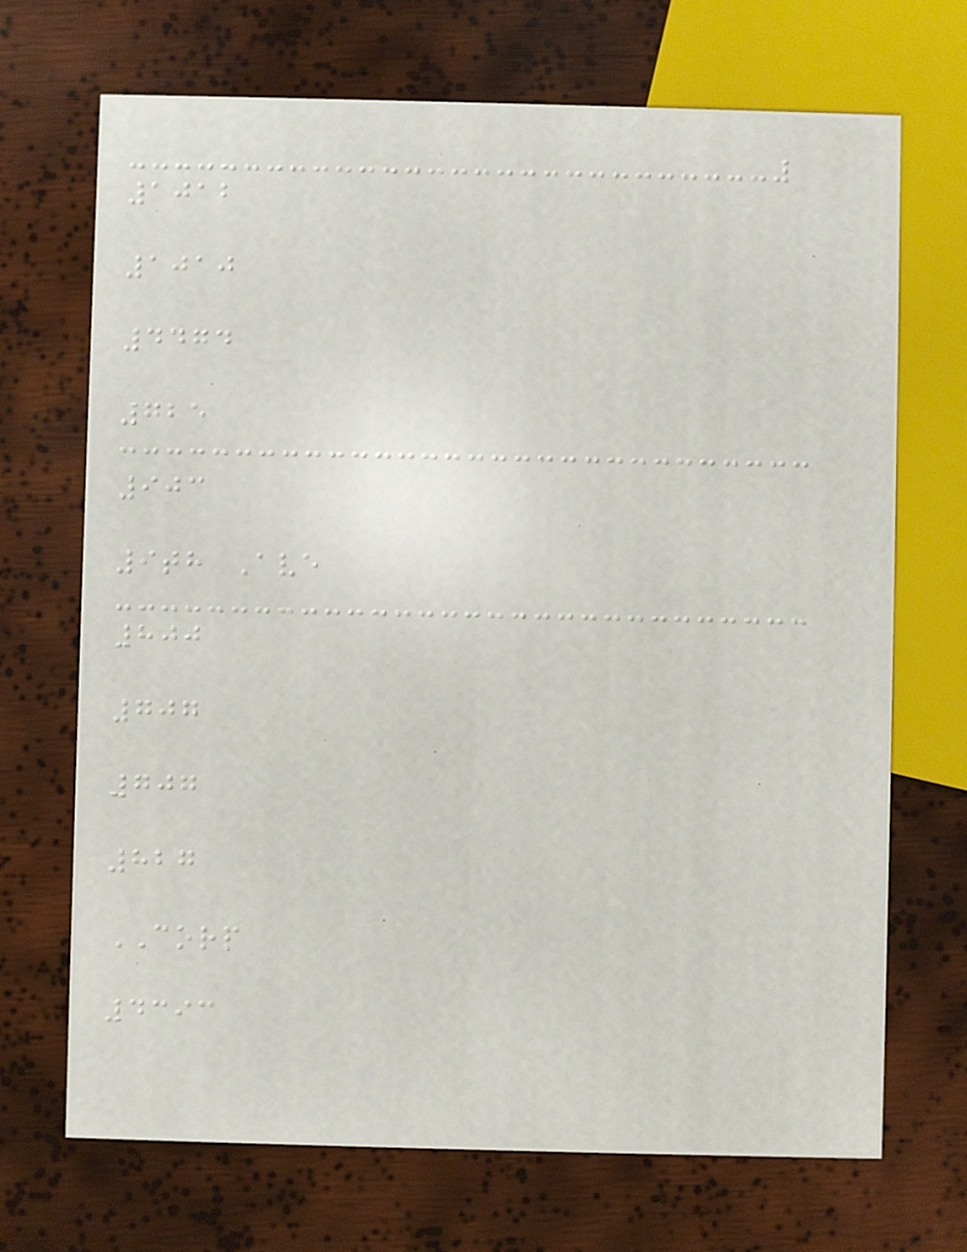1012
1010
4474
725
903
9th Ave
800
707
707
827
CORP
4393
